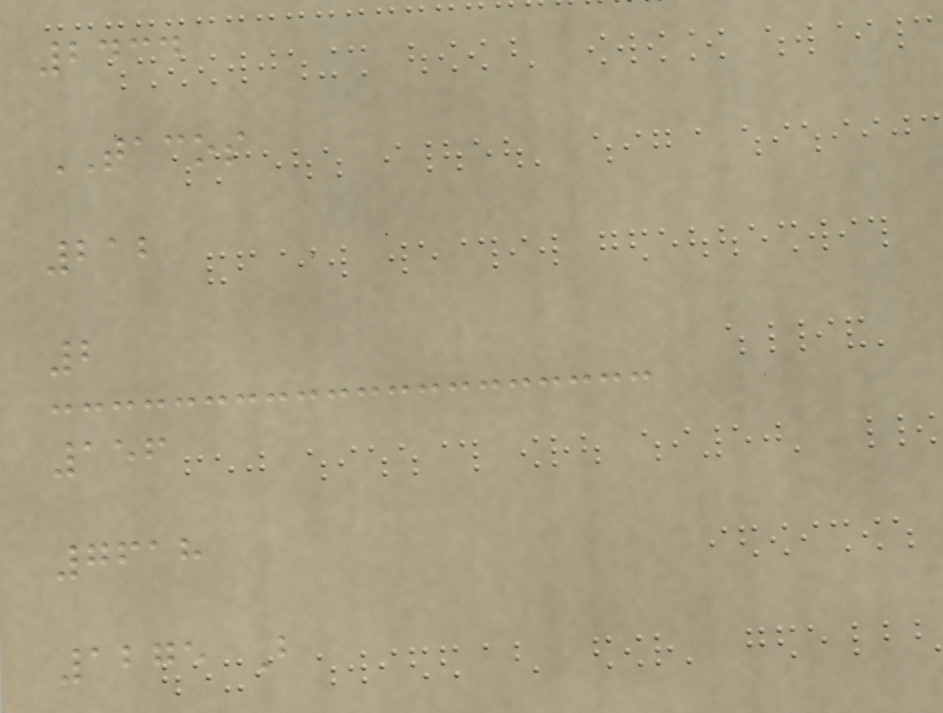2434
TACOS
212
2
156
7618
1275 B
